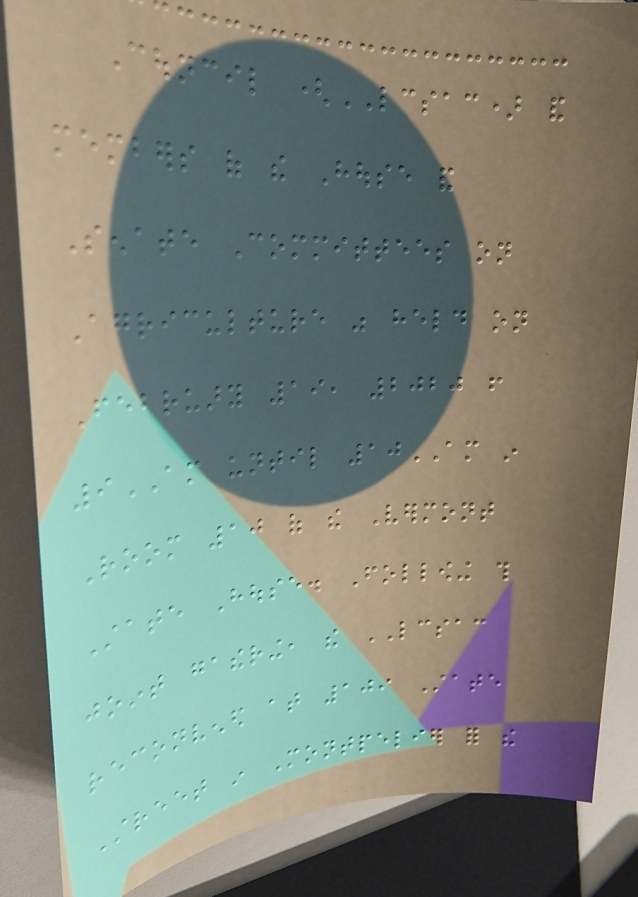Council (LCSAC) and
members of the House and
Senate Committees on
Agriculture was held on
February 19, 2020 from
9AM until 10AM in
Room 10 of the Vermont
State House. Following this
joint gathering, the LCSAC
reconvened at 109 State
Street in Montpelier for the
